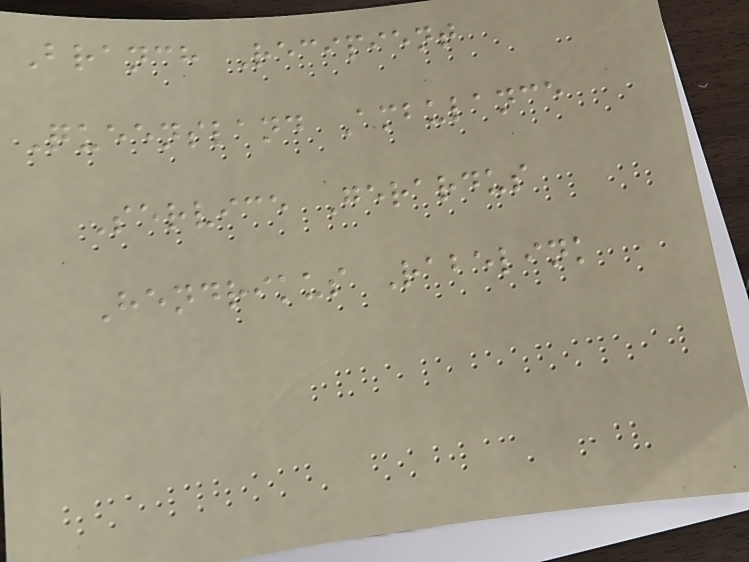Branch Recipient
Queensland Ambulance
Service Gerardus
Hendrikus Rabelink
